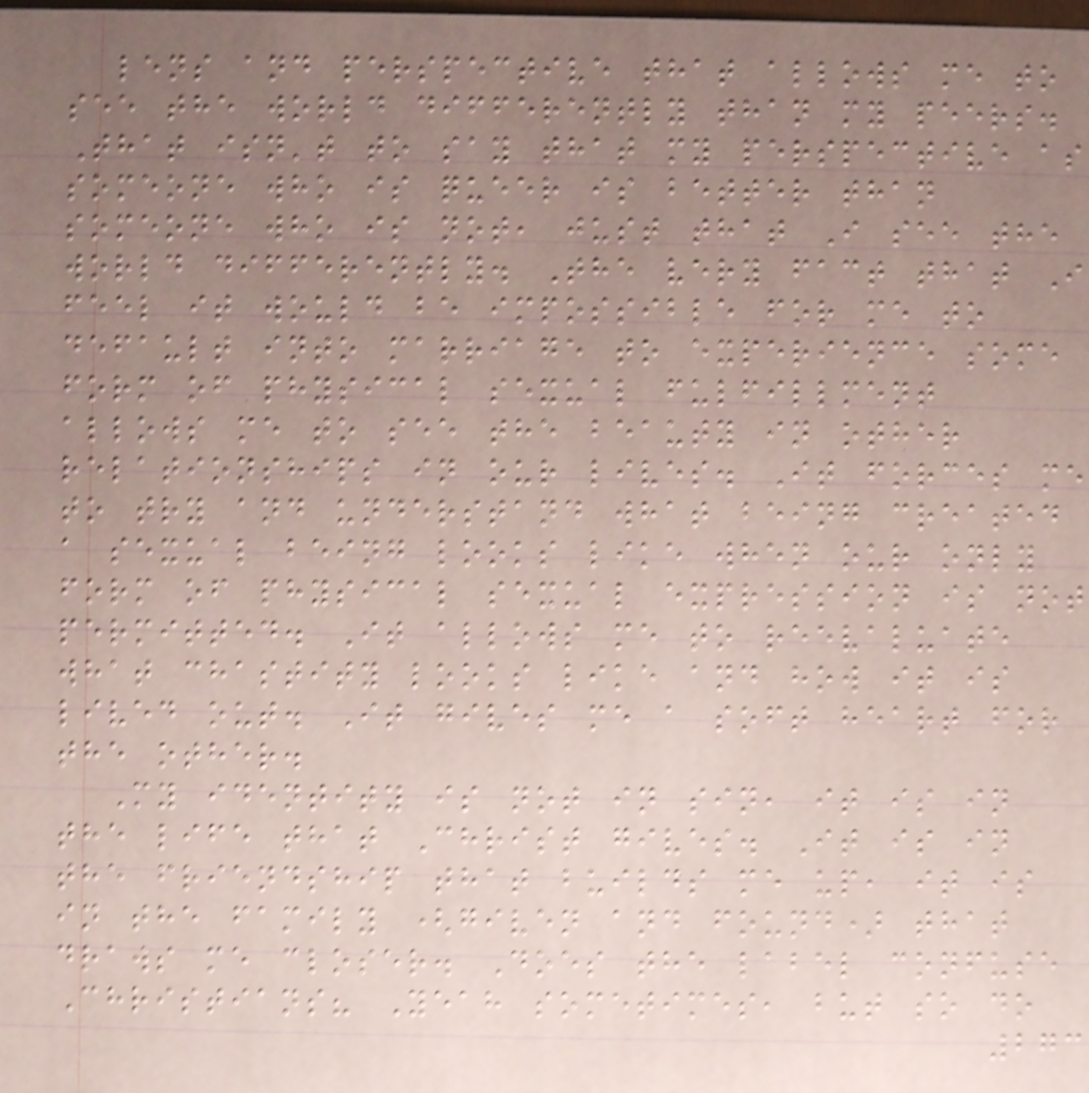lens and perspective that allows me to
see the world differently than my peers.
That isn't to say that my perspective as
someone who is queer is better than
someone who is not, just that I see the
world differently. The very fact that I
feel it would be impossible for me to
default into marriage to experience some
form of physical sexual fulfillment
allows me to see the beauty in other
relationships in our lives. It forces me
to try and understand what being created
a sexual being looks like when our only
form of physical sexual expression is not
permitted. It allows me to reevaluate
what chastity looks like and how it is
lived out. It gives me a soft heart for
the other.
My identity is not in sin, it is in
the life that Christ gives. It is in
the friendship that builds me up, it is
in the family (given and found) that
draws me closer. Does the label confuse
Christians? Yeah sometimes, but so do
273
